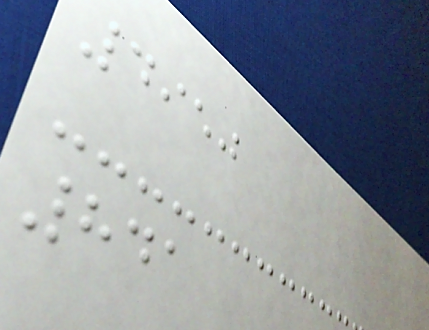4950
841
